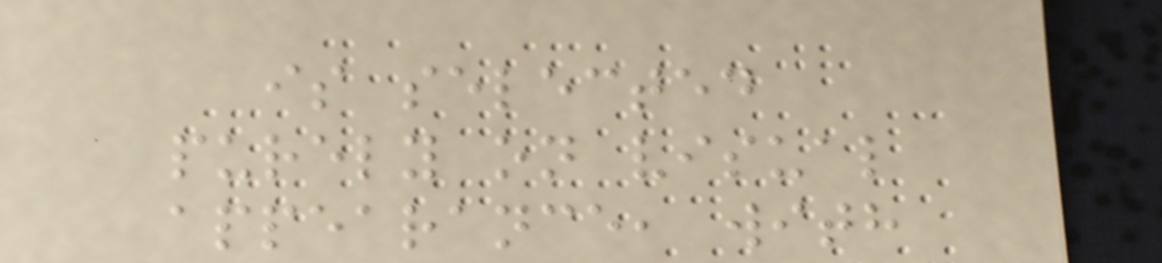is selected
purely on visual
appearance, with
